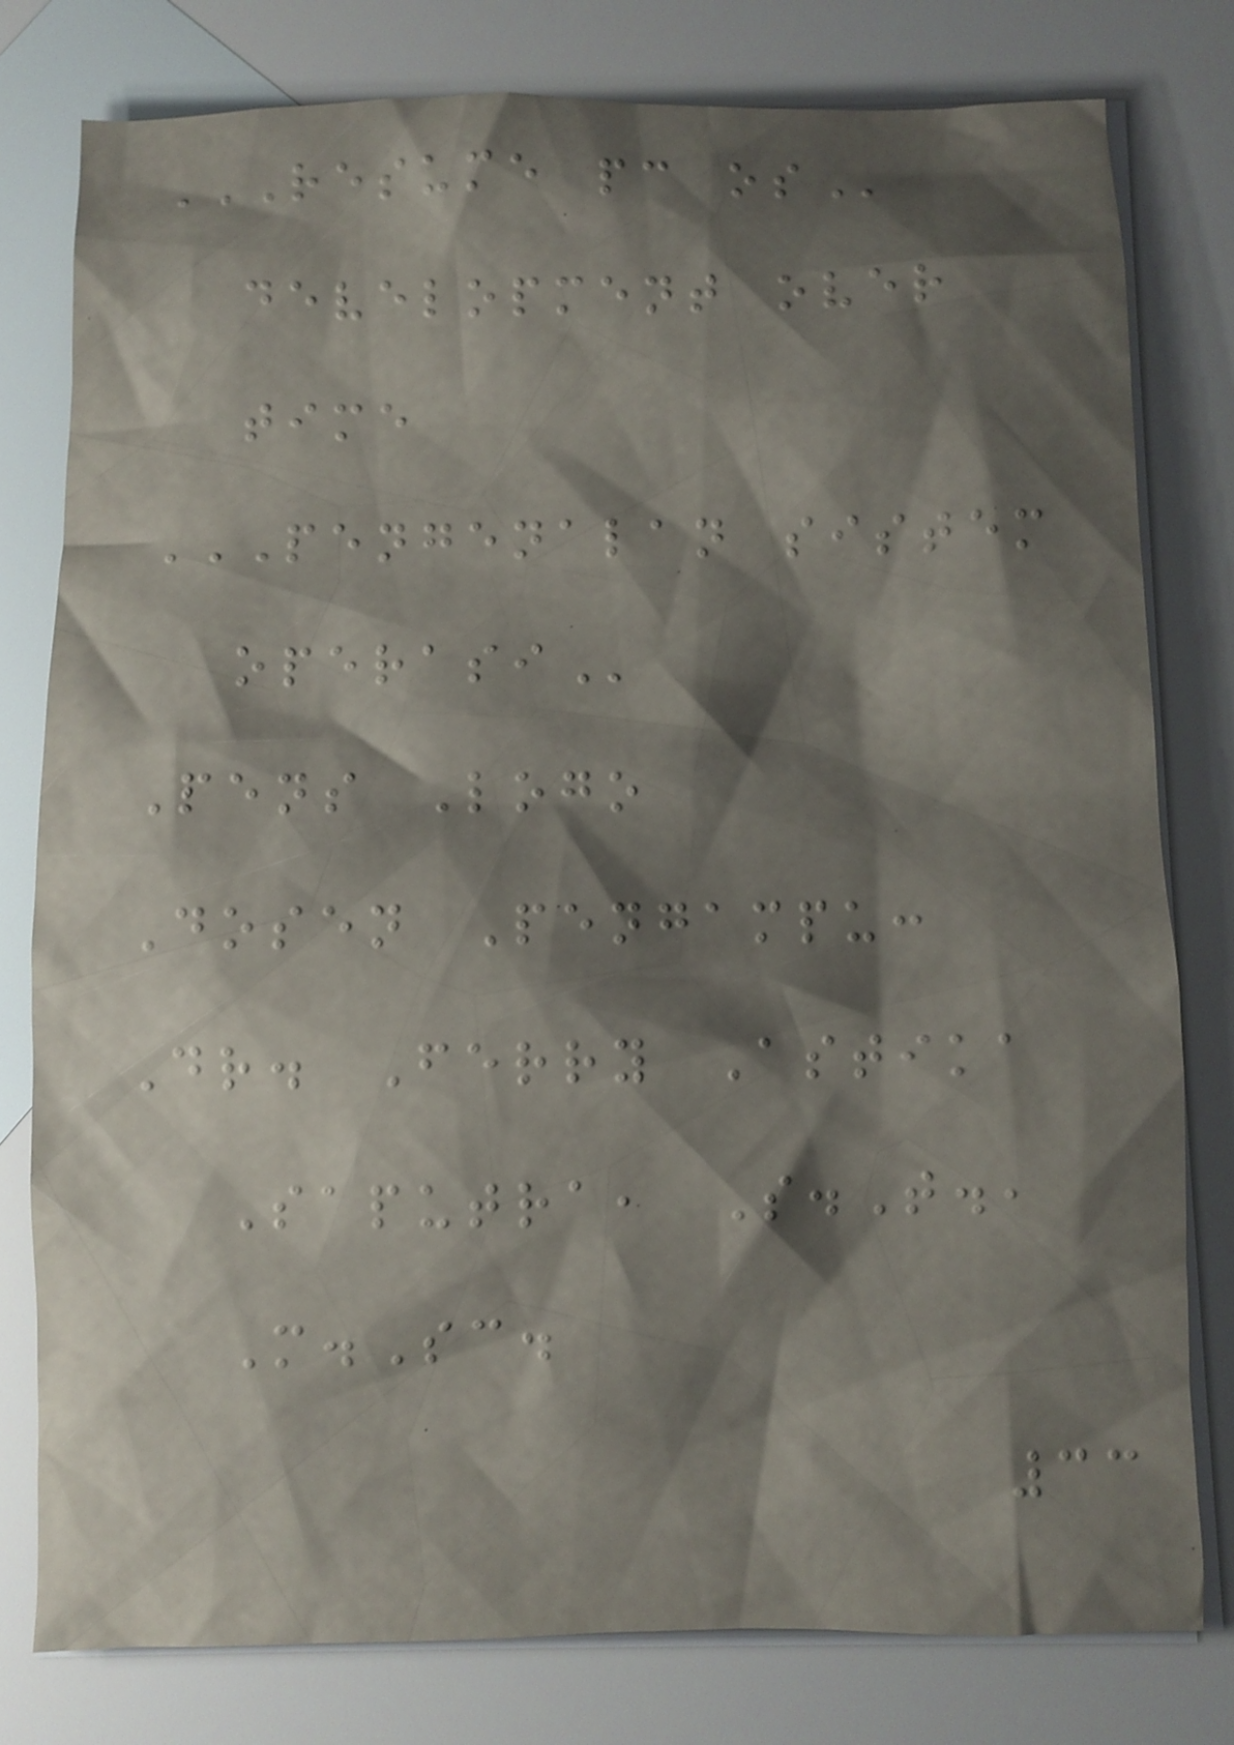RESUME PC OS
development over
time
PENGENALAN SISTEM
OPERASI
Pens Logo
Dosen Pengampu:
Dr. Ferry Astika
Saputra, S.T.,
M.Sc.
33
